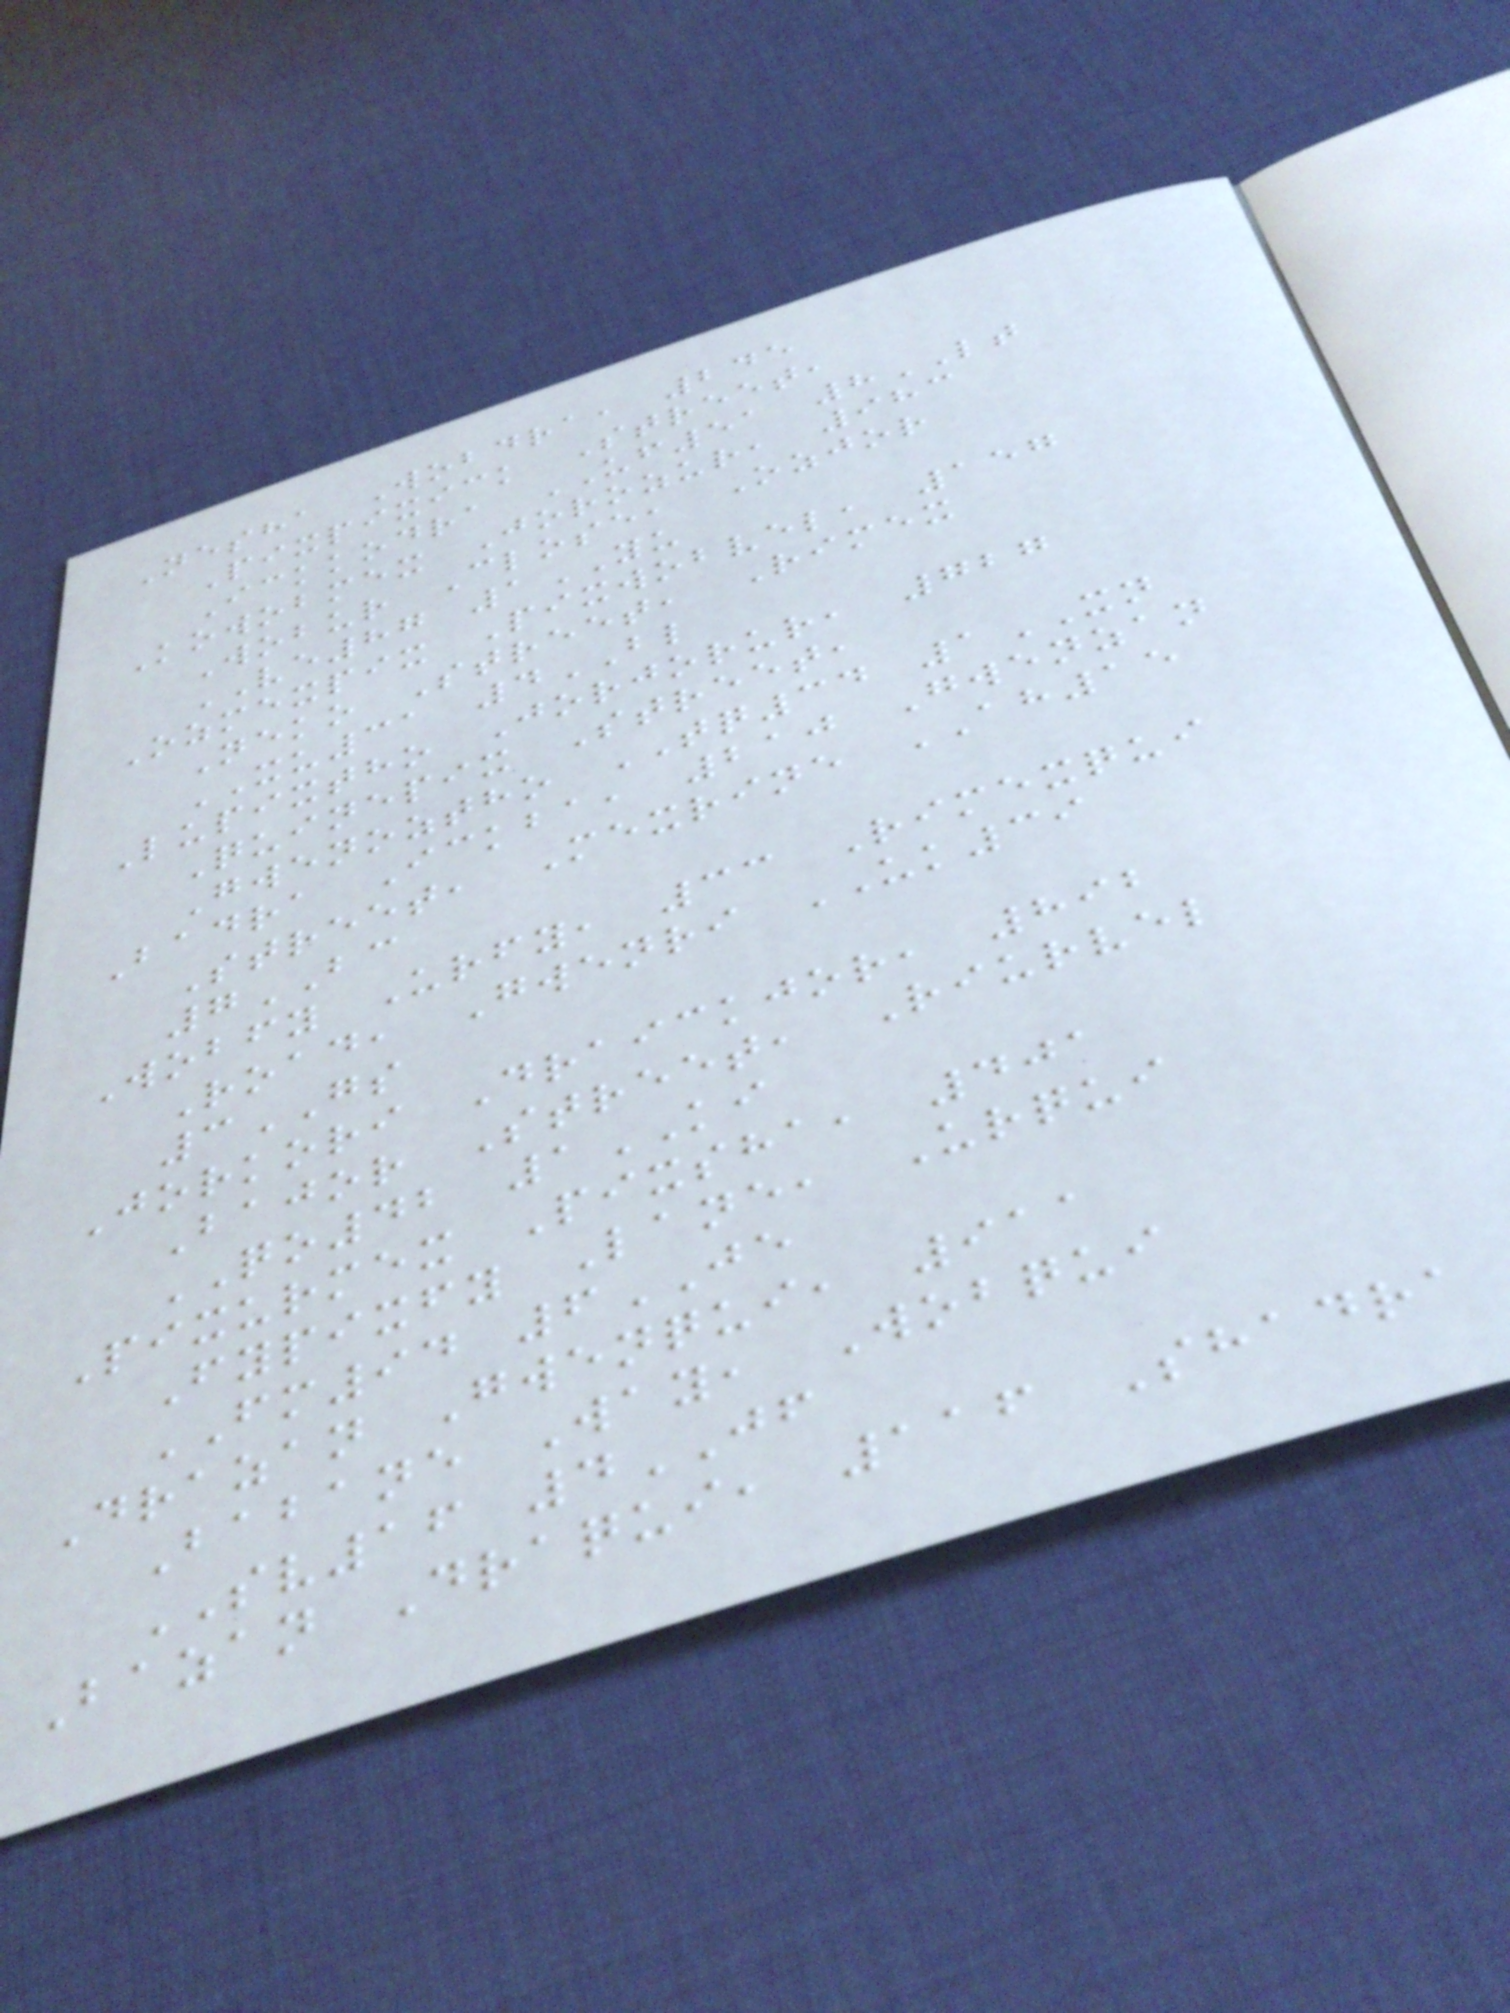Nesha Wobdra, 245
Pixpixick Street,
Ickkodra UF51 8LT
Kowobmex Jorozur, 983
Wobur Close, Ozjor
VE87 1YU
Ozmexpix Pixwobvel, 157
Neko Street, Rimex
XU31 4BL
Lupixtho Jorjorur, 727
Quinepix Street,
Gwenoztho TQ34 1XN
Badra Ickba, 210 Gwenzan
Street, Mexrine AH15
7BC
Wobfy Urfy, 33 Rimexqui
Road, Gwenri UK39
3GS
Jorkori Draickjor, 892
Bajor Street, Riurvel
QO42 1KI
Pixurmex Pixsha, 401
Fypixfy Lane, Urqui
FM94 6JE
Drazan Gwenqui, 911
Babane Way, Wobqui
SV16 4JF
Bazan Draqui, 116 Shadra
